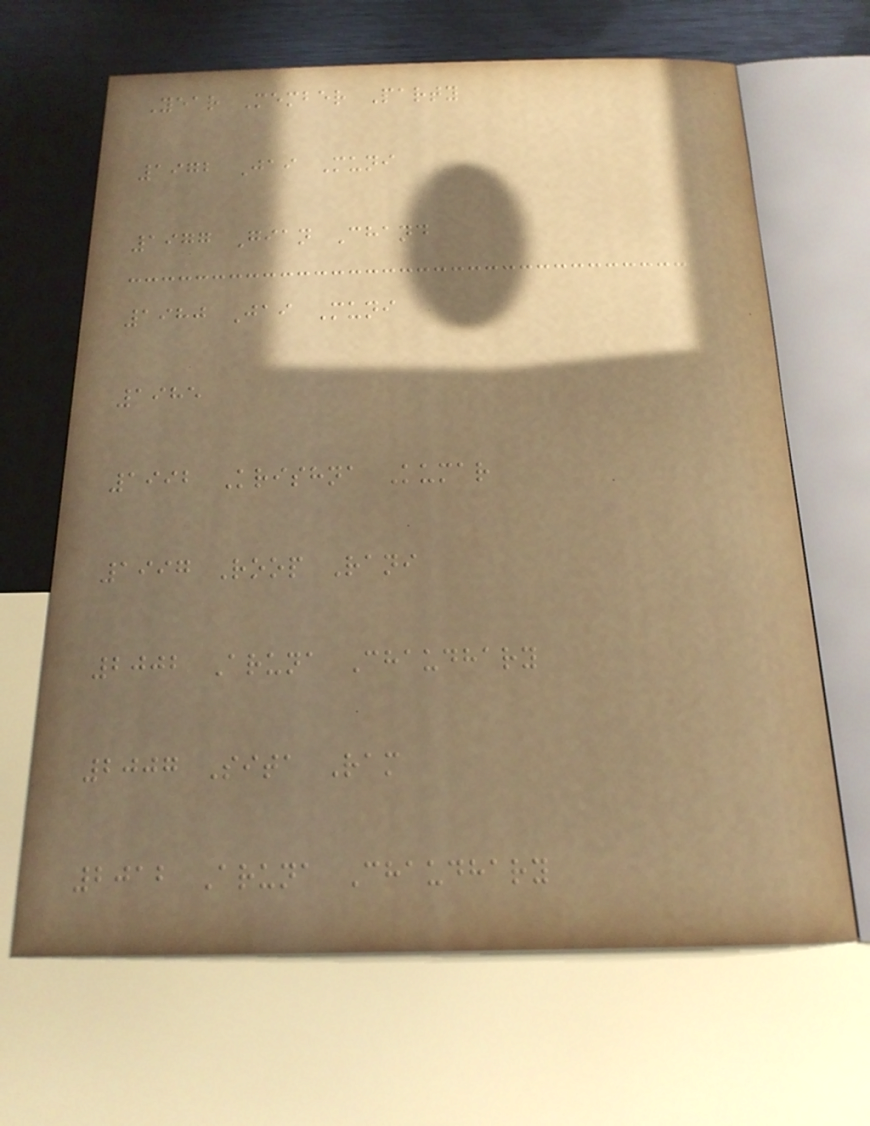Year Member Party
1972 Jai Muni
1977 Gian Chand
1980 Jai Muni
1985
1992 Krishna Kumar
1997 Roop Rani
2002 Aruna Chaudhary
2007 Sita Ram
2012 Aruna Chaudhary
